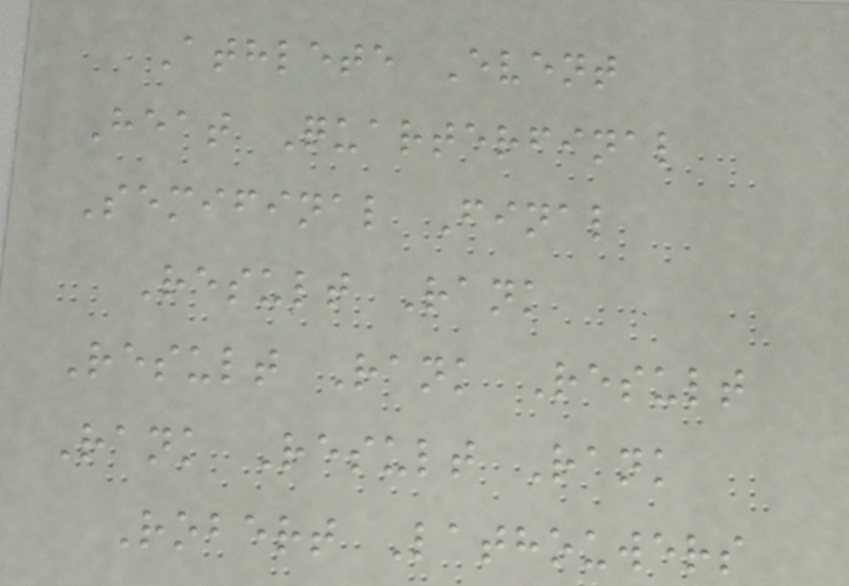Athlete Event
Heat Quarterfinal
Semifinal Final
Result Rank
Result Rank Result
Rank Result Rank
Robert Lathouwers
